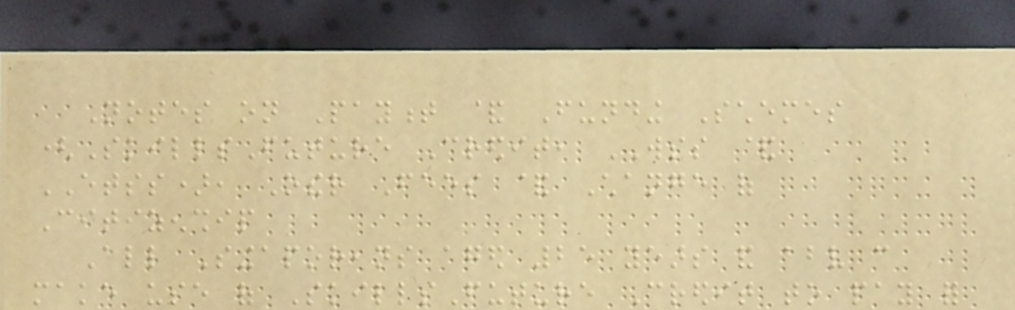Notes on Payment & Funding Schemes
(SkillsFuture Credit, WSS &
ETSS), Other Fees & Change of
Citizenship
All Singaporeans aged 25 years and above can
make use of SkillsFuture Credit to pay for
